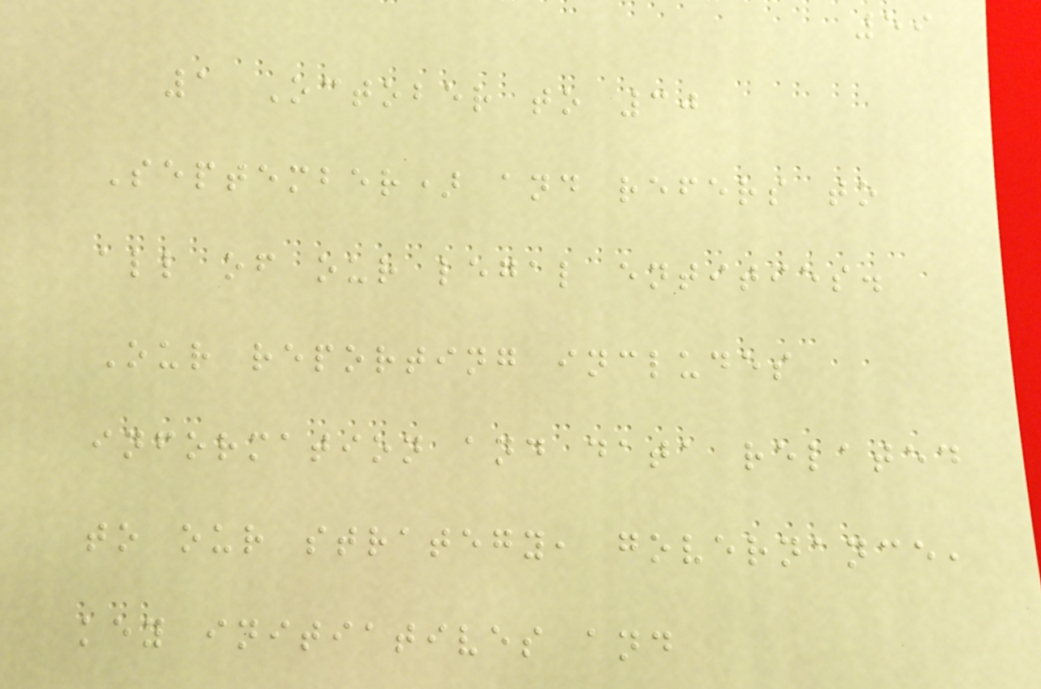59
1 October to 30
September) and refers to
all of our legal entities.
Our reporting includes
information and data related
to our strategy, governance,
key initiatives and
